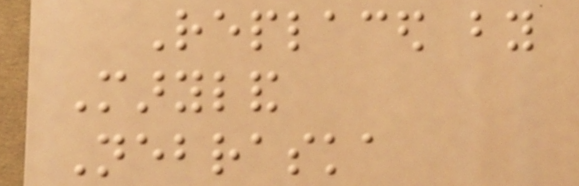Replaced by
Maryland
Nebraska
